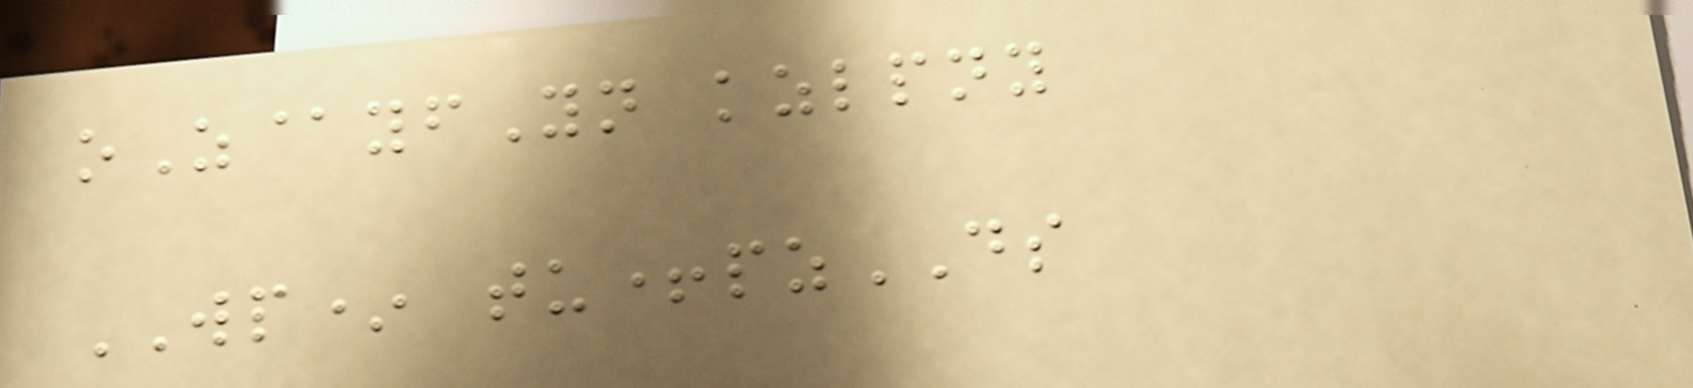oZ@yfYn kzlpny
WP* tu+pzDS
